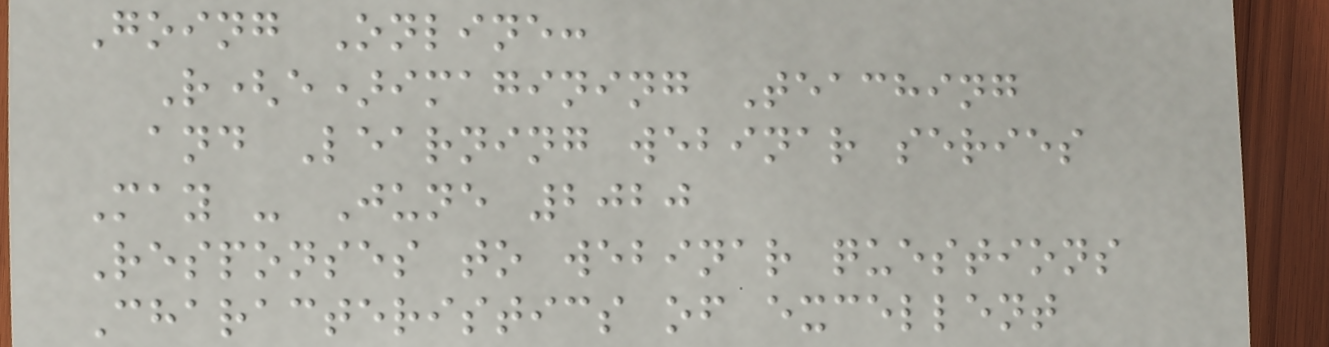Going Online:
R(e)imagining Teaching
and Learning webinar series
May - June 2020
Responses to webinar questions
Characteristics of excellent
